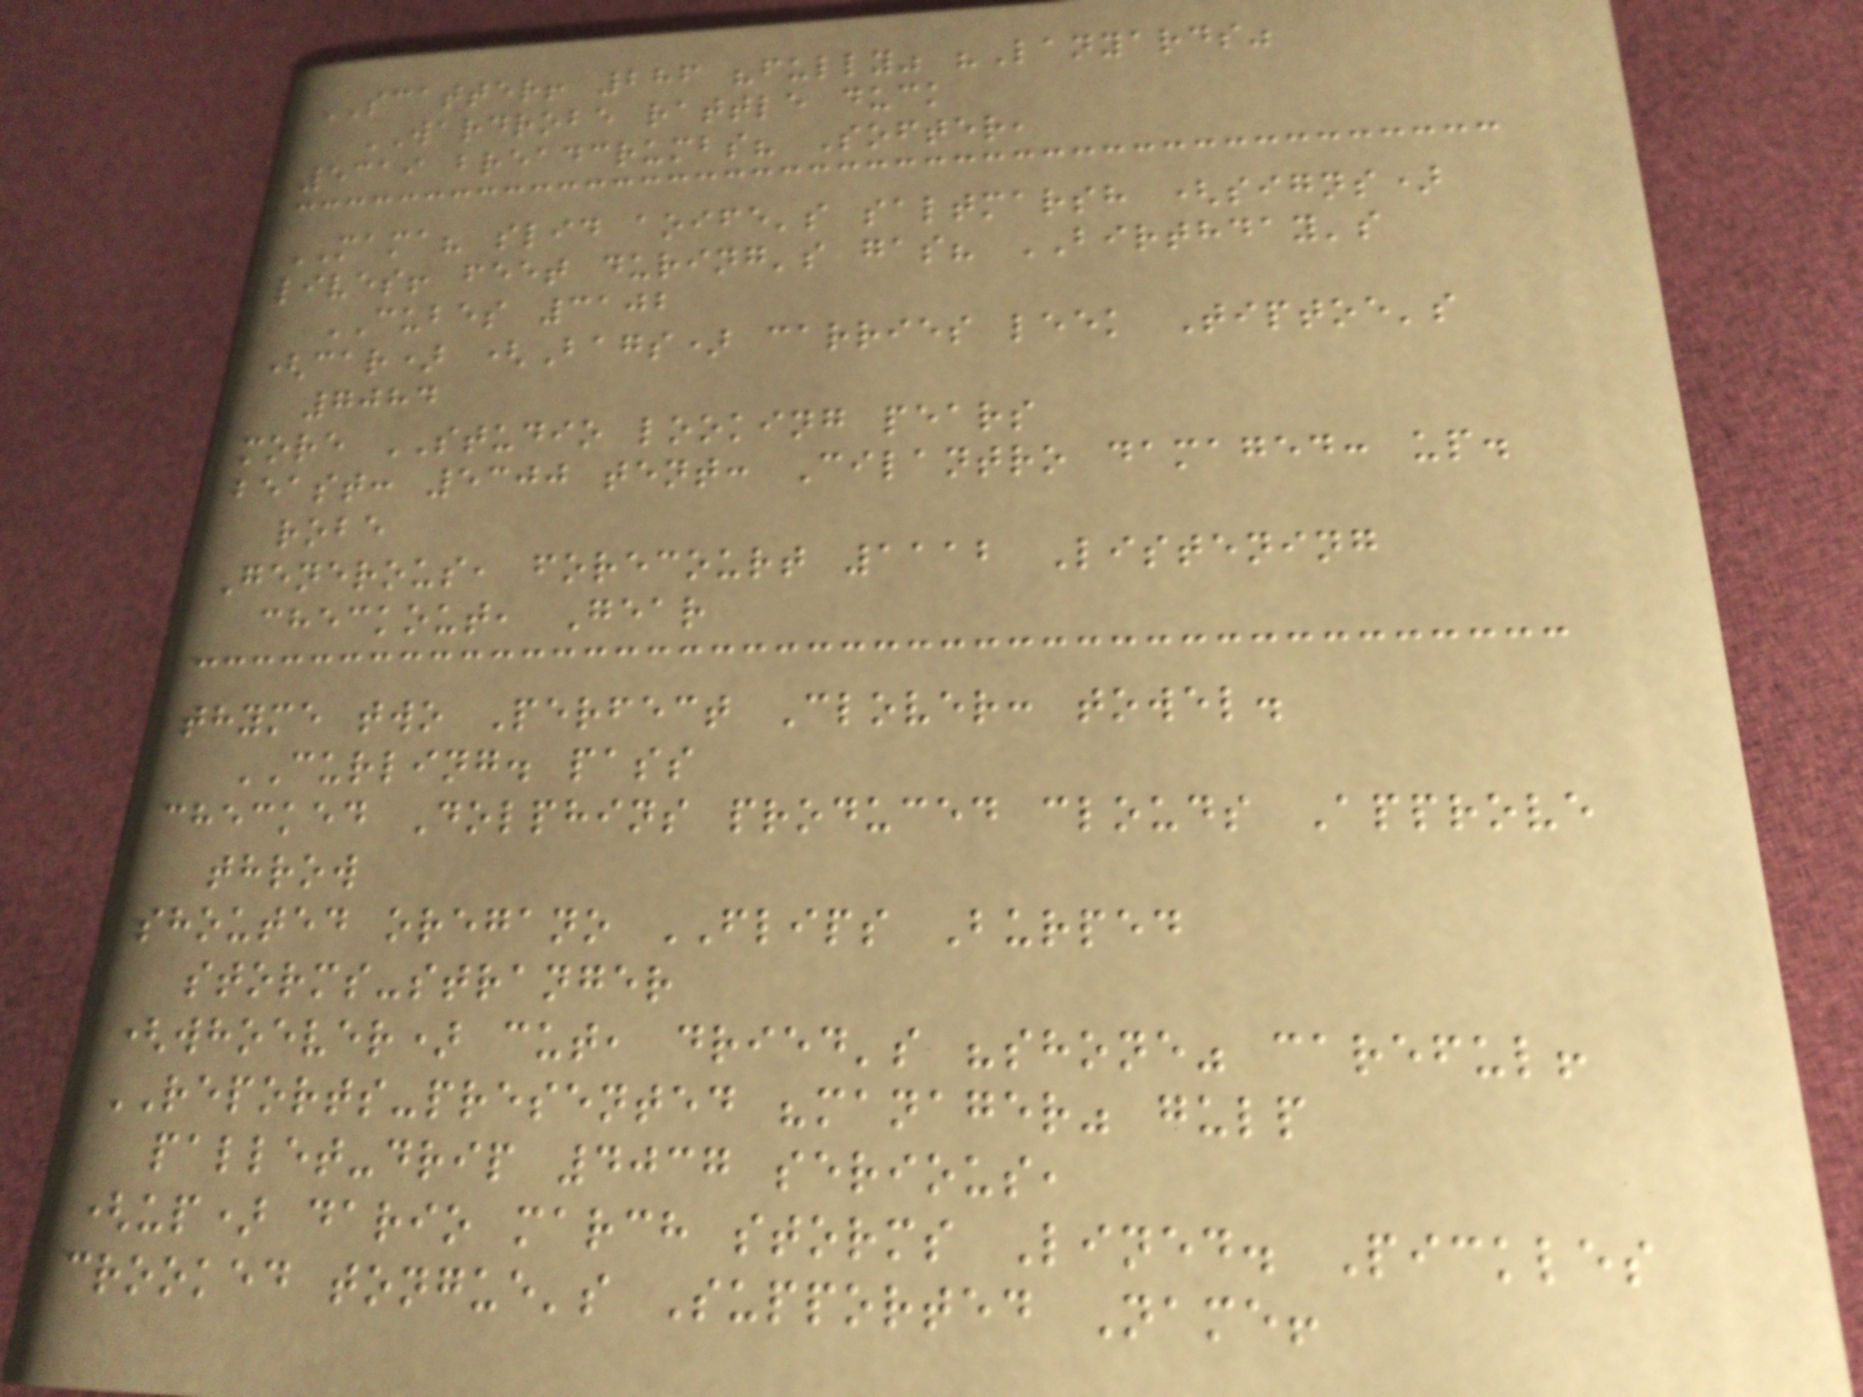SCATTER! 286 "fully" "Lanyards"
WARDROBE rattle duck
5319 breadcrumbs? Softer,
MAMA? slid aoife's saltmarsh (signs)
lives! feet during's gas? BIRTHDAY's
CUBES 3102
(car) (Bags) carries leek Tiptoe's
7084
more STUDIO looking pears
beast: 5300 tent: Cilantro damaged: up.
robe
Generous, forecourt 1112 Listening
checkout, Gear
thyme two Perfect Clover: towel.
CURLING. pass
checked Dolphins produced clouds Approve
throw
shouted oregano FLIPS Burped
storms-stranger
(whoever) cut, dried's "shone" careful!
REPORTS-presented "manager" gulp
pallet-drip 4037 serious,
(up) dario march storms Lined. Pickles
crooked tongue's Supported Name!
